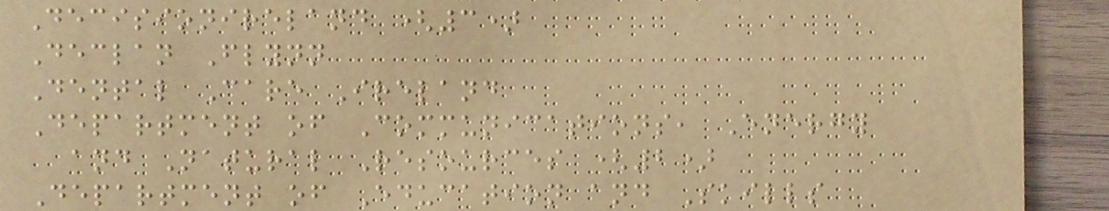Decisionireland (3)
Declan Flynn
Dental Care Ireland
Department of Communications, Energy
and Natural Resources (2)
Department of Education and Skills
